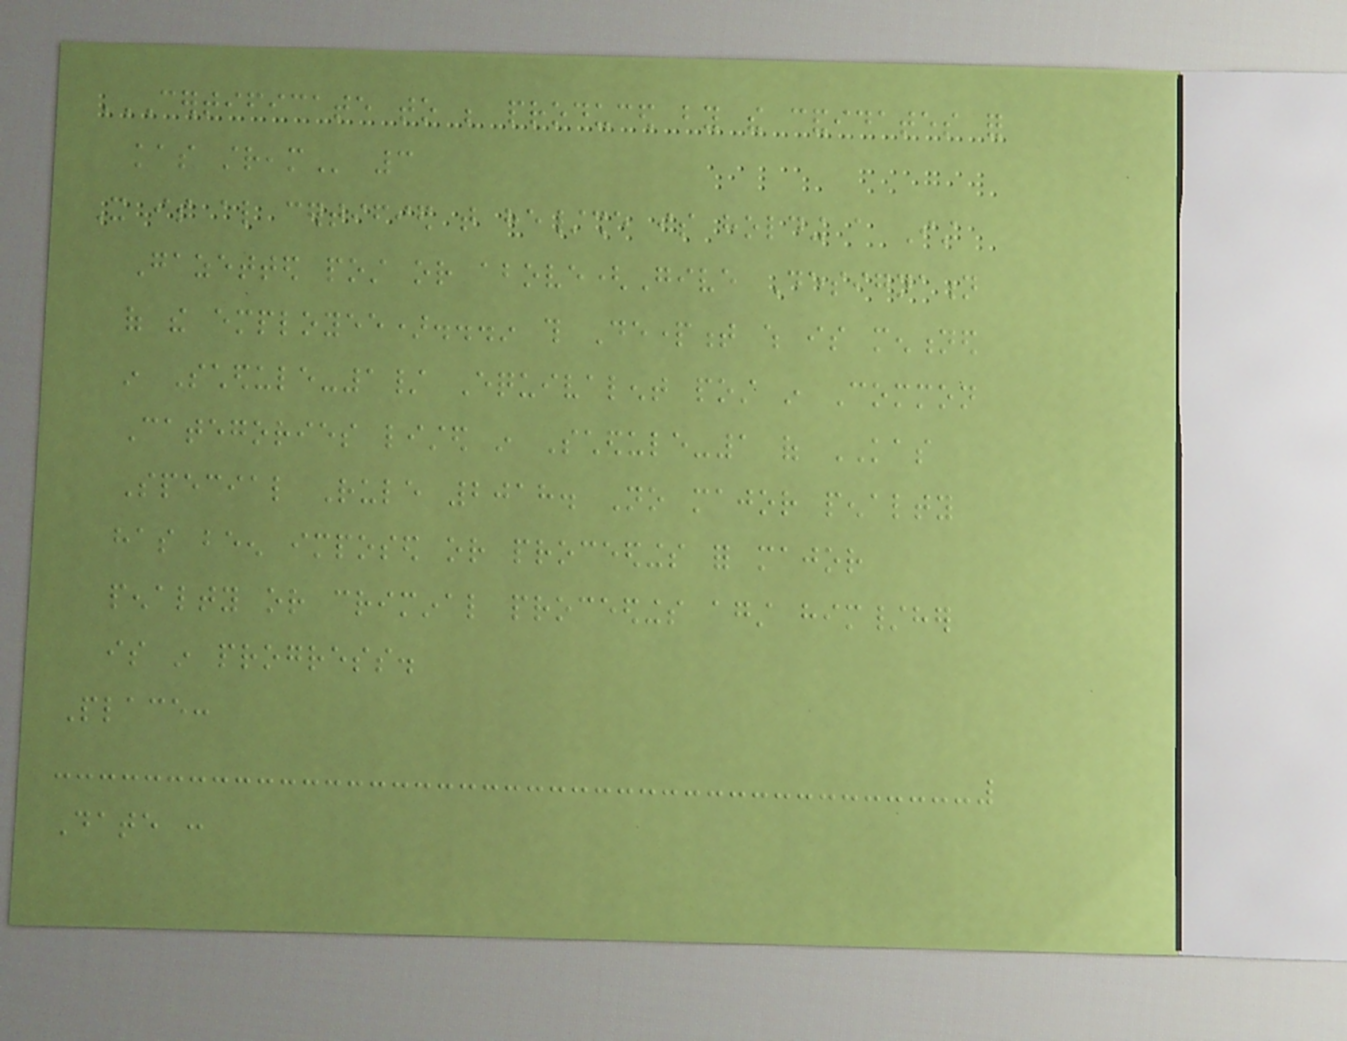CERTIFICATE TO BE PRODUCED BY THE CANDIDATES FOR
KAS STREAM 3
It is also certified that he/she is holding a Ist
Gazetted post or above(Give Designation
of the employee)...in this Department which is mentioned
in Schedule-1/ Equivalent post in Common
Categories listed in Schedule-1 of KAS
Special Rule 2018. No major penalty
has been imposed or proceedings for major
penalty or criminal proceedings against him/her
is in progress.
Place:
Date :
